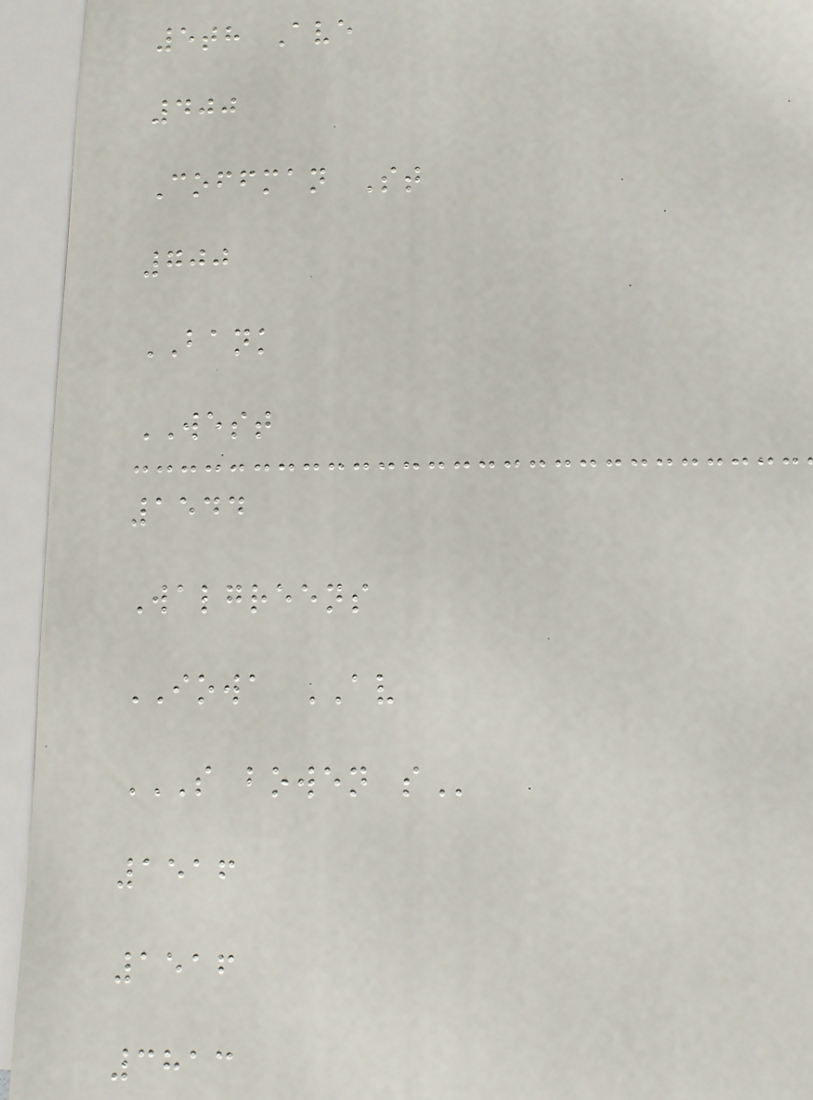5th Ave
400
Coffman St
700
BANK
WEST
1544
Walgreens
IOWA AV
S BOWEN S
1516
1516
3813
